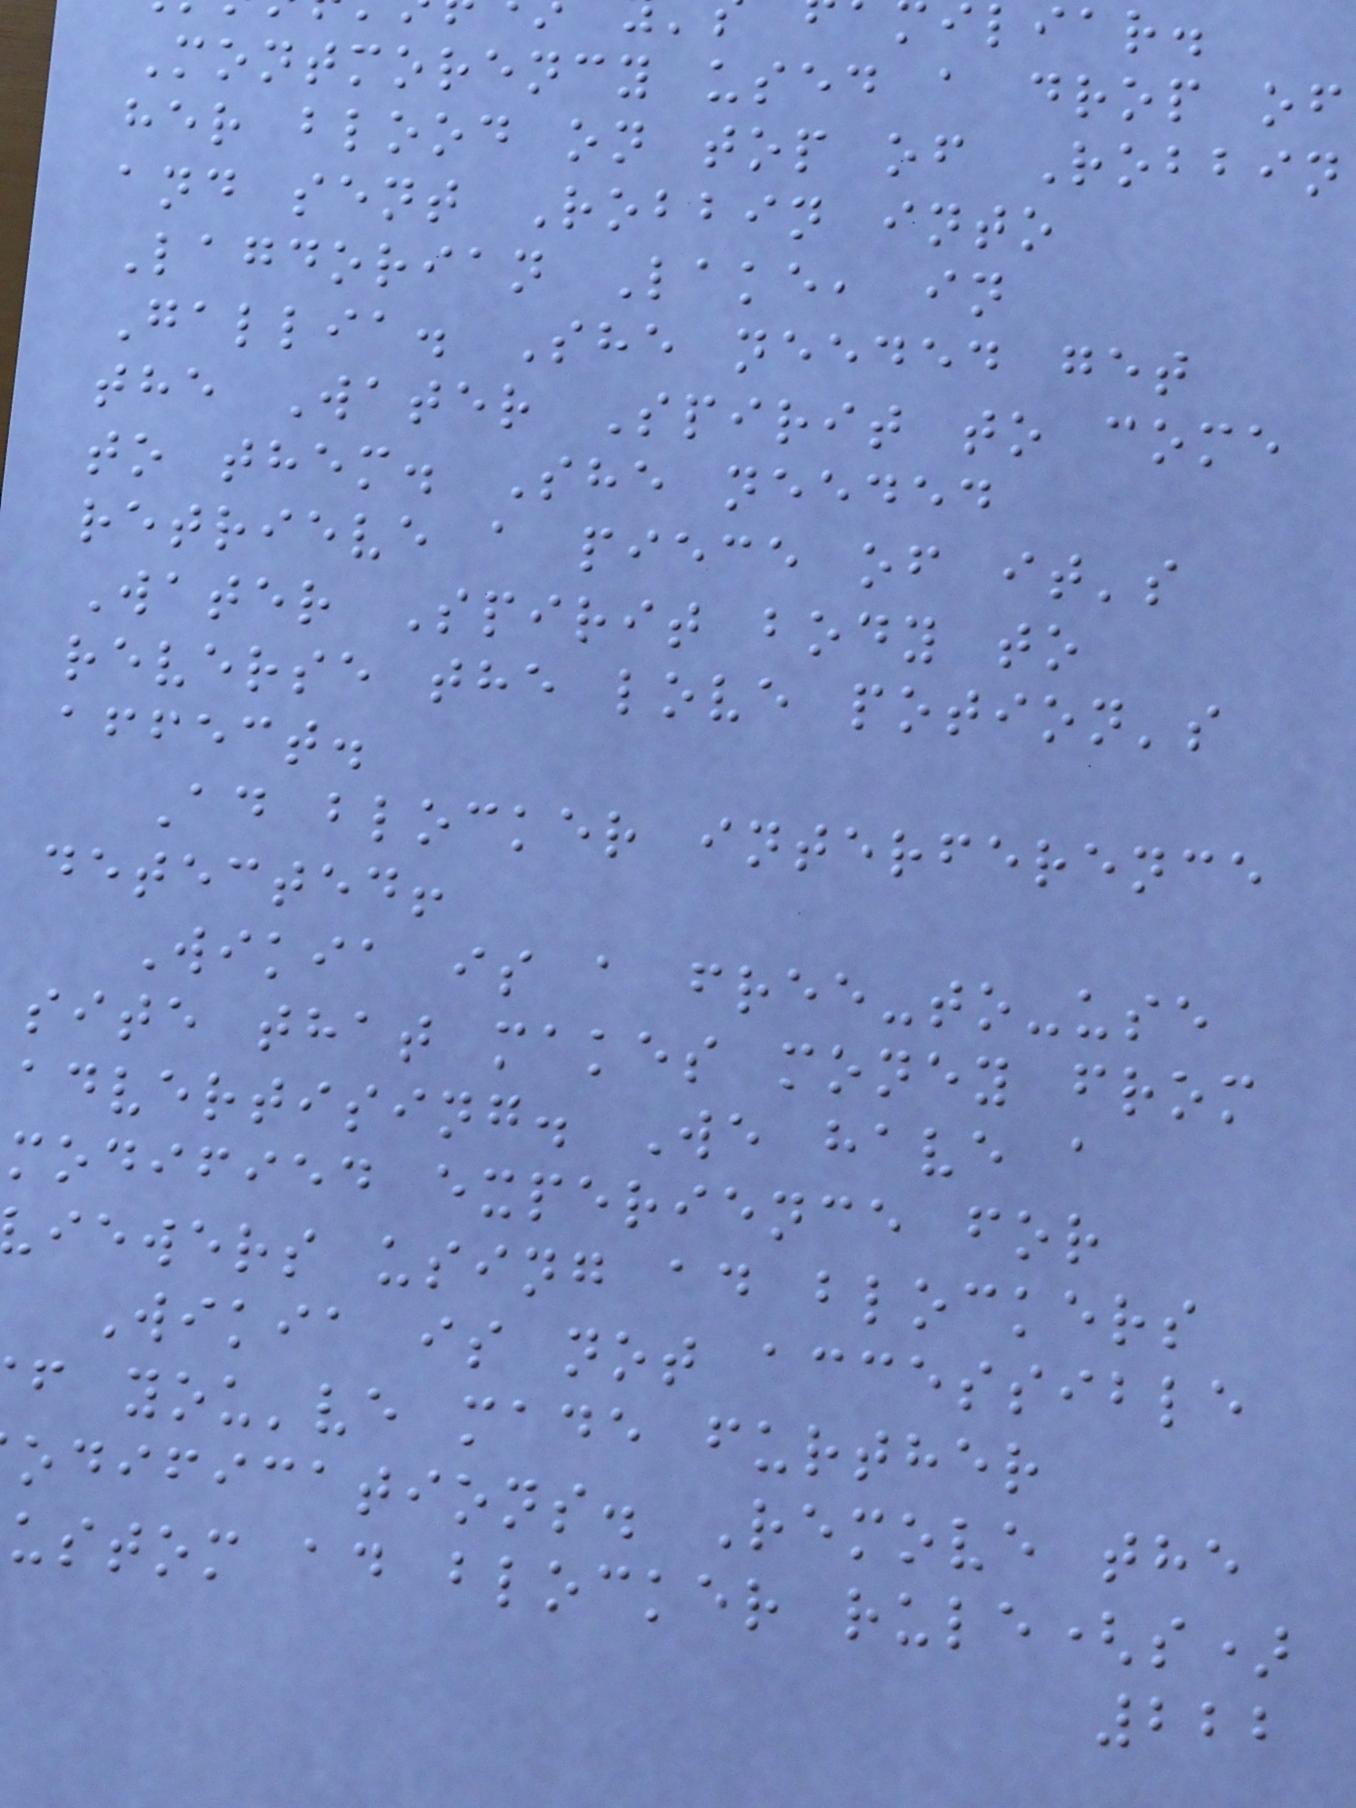iliar.
Montmorency used a drop of
her blood on top of Robbin
and sent Robbin into
Lagdorian Lake, in
Gallia. She needed get
the Water Spirit to come
to them. She needed
retrieve a piece of it's
Water Spirit body to
reverse the love potion's
affect.
Ad blocker interference
detected!
Wikia is a free-to-use
site that makes money from
advertising. We have a
modified experience for
iewers using ad blockers
Wikia is not accessible
f you've made further
odifications. Remove the
ustom ad blocker rule(s)
222
